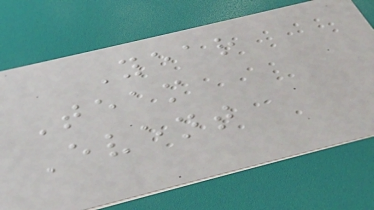Year
Team
Event
